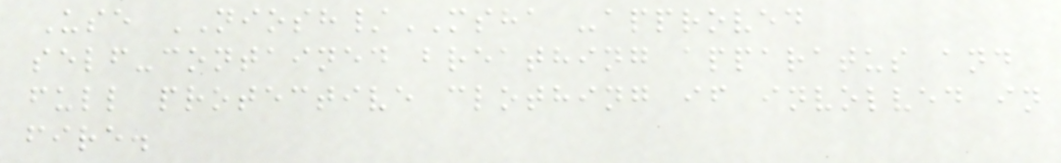Use NIOSH/MSHA -approved
self-contained breathing apparatus and
full protective clothing if involved in
fire.
